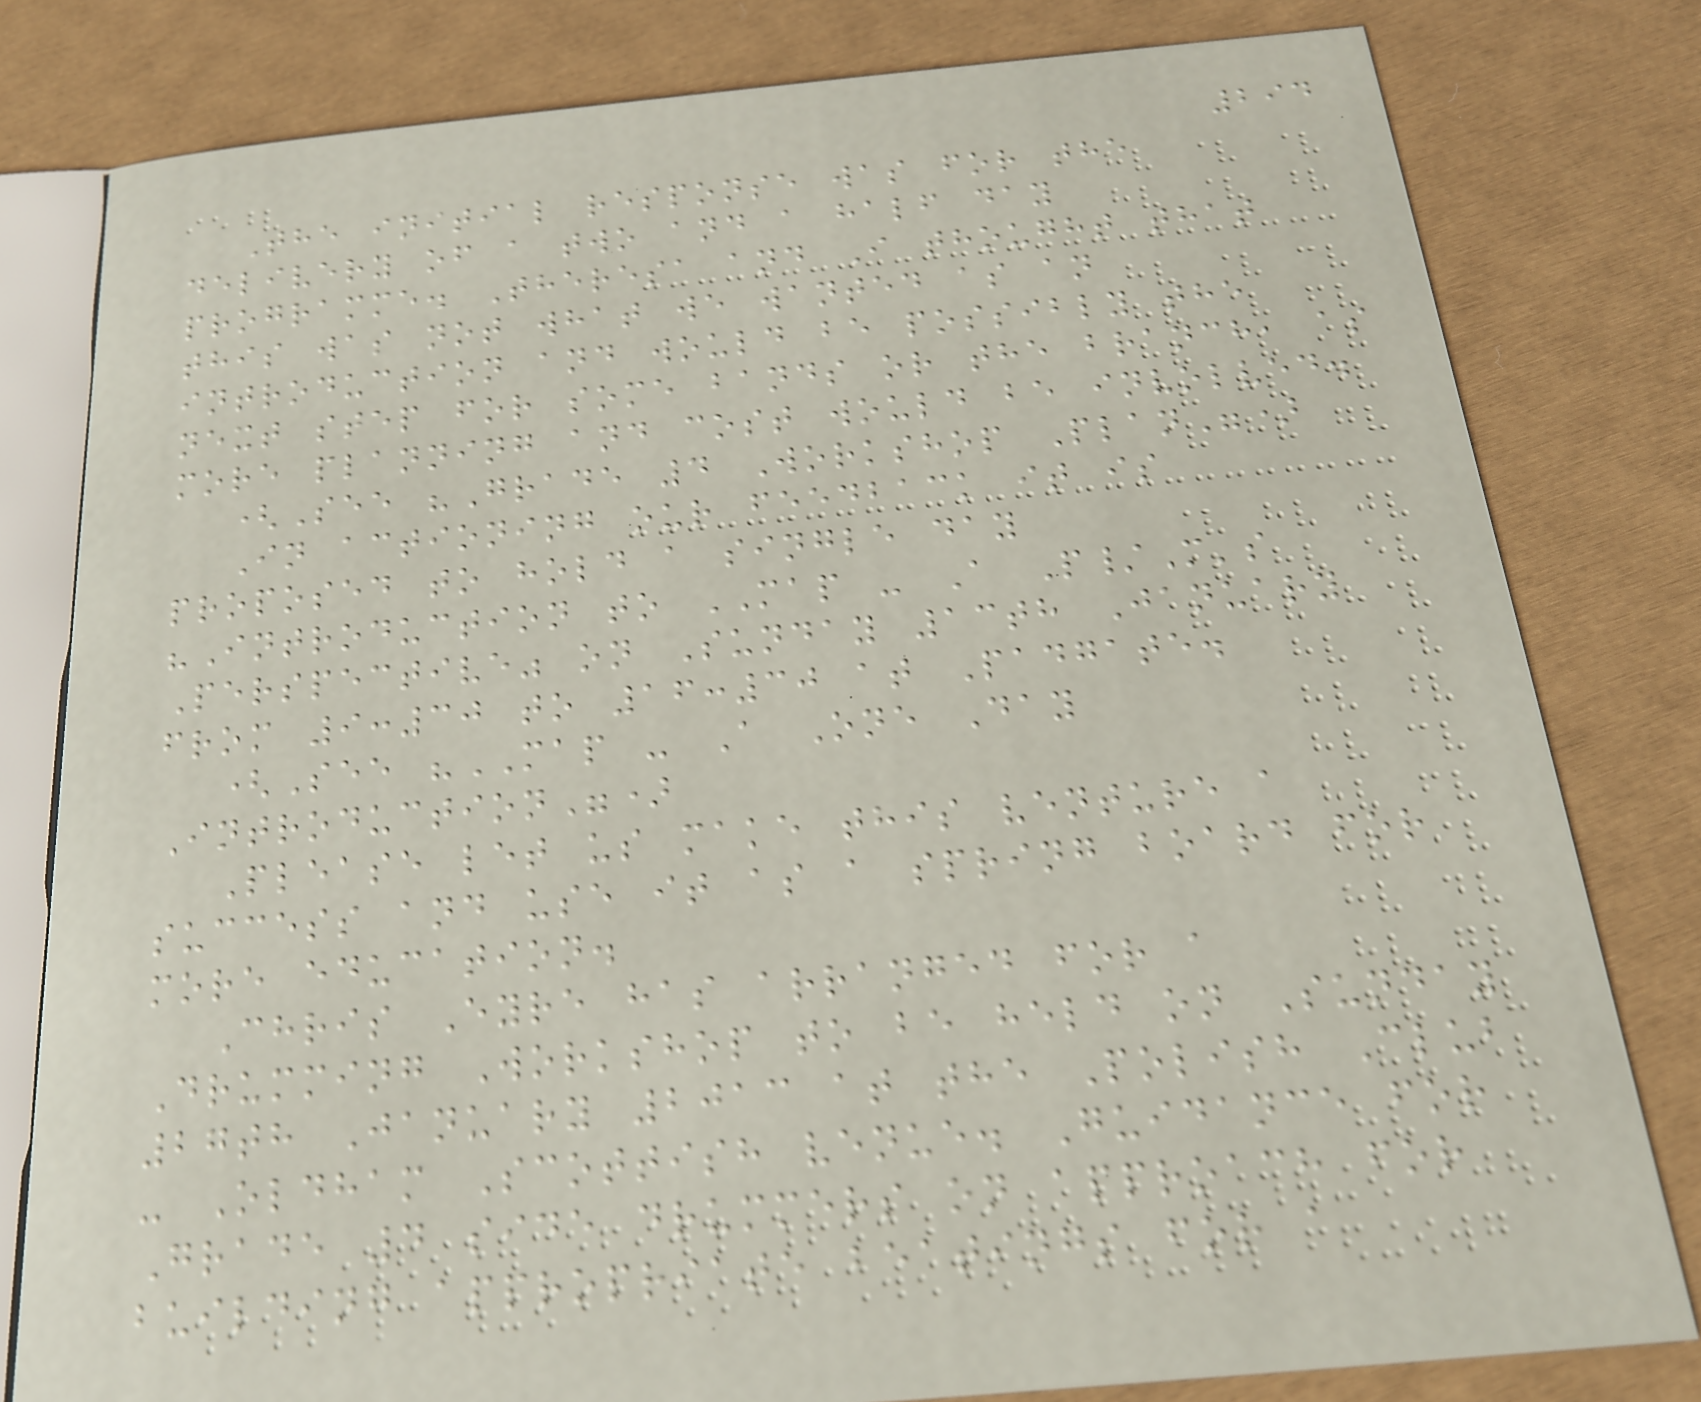294
The initial response was for the
delivery of a two and a half day
programme. Theresa and I thought that
this was not what we wanted as an
introduction and would be possibly the
next step for some bands or the branch, as
more planning and cost would be involved.
(See "Grade 4 Workshop Plan")
In actioning our feedback it is
proposed to hold a single day
"Introduction to MAP - A P/M's
Perspective" on Sunday 13th January
from 9:30 to 16:30 at Padgate.
(See "MAP - A One Day
Introduction")
Please let us make this venture a
success and use it as a spring board for
more education.
Chris Eyre has arranged for a
Drumming Workshop to be held on Sunday
27th January 2013 at the Polish Club
- Oldham Scottish venue. Guidance for
Grade 4 side drummers on approach for
building appropriate beatings for a
